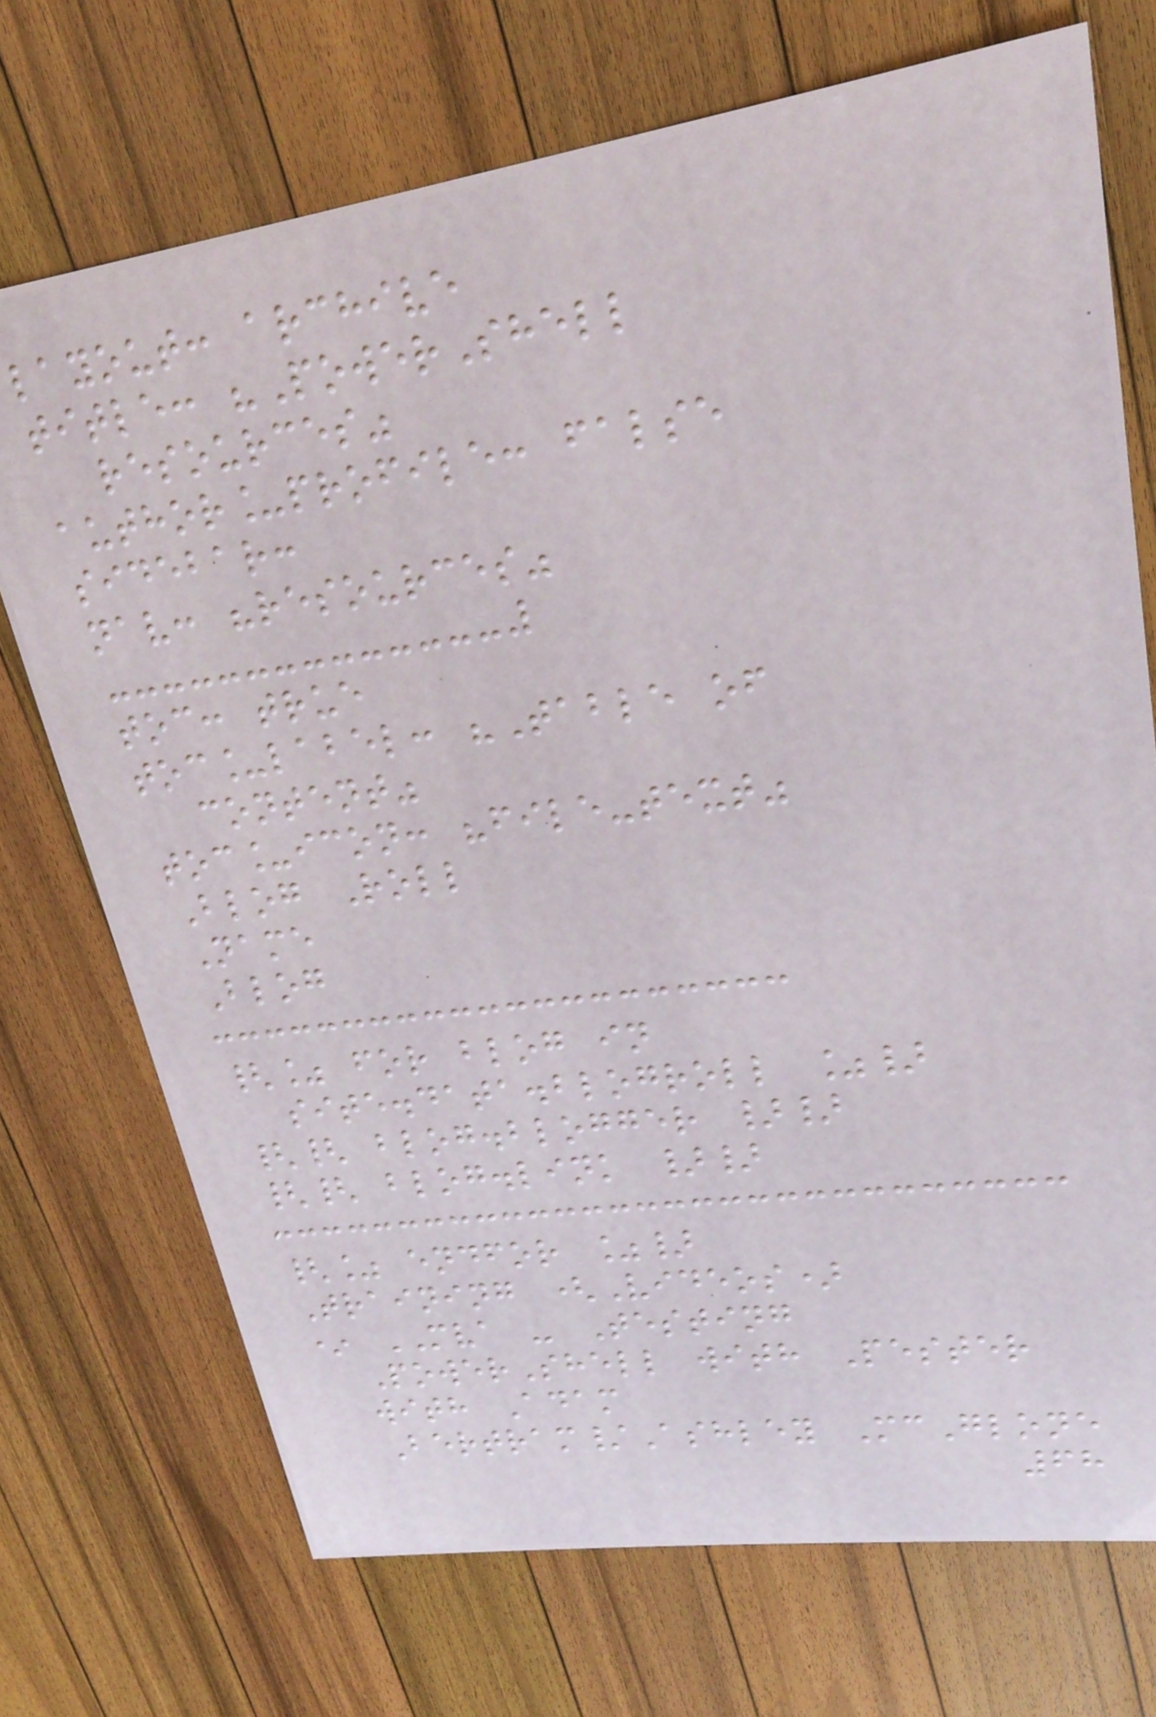layout: archive
title: "PowerShell
resources"
author_profile: false
sidebar:
nav: "resources"
toc: true
toc_label: "Table of
content"
toc_icon: "file-text"
Blog Roll
Name
Blog
{% for blog in
site.data.blogroll %}
{{ blog.blogger }}
{{ blog.link }}
{% endfor %}
Training (Videos)
* MVA - Testing
PowerShell with Pester
with Adam
Bertram/Ashley McGlone
68
